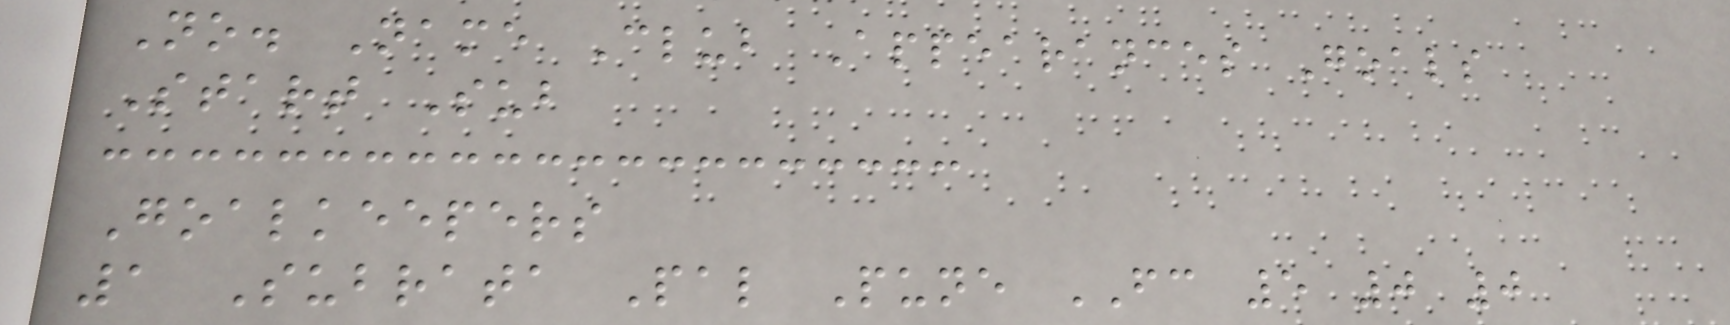No. Name Club Appearances Goals
Start Sub
Goalkeepers
1 Subrata Pal Pune FC 5 0 0
